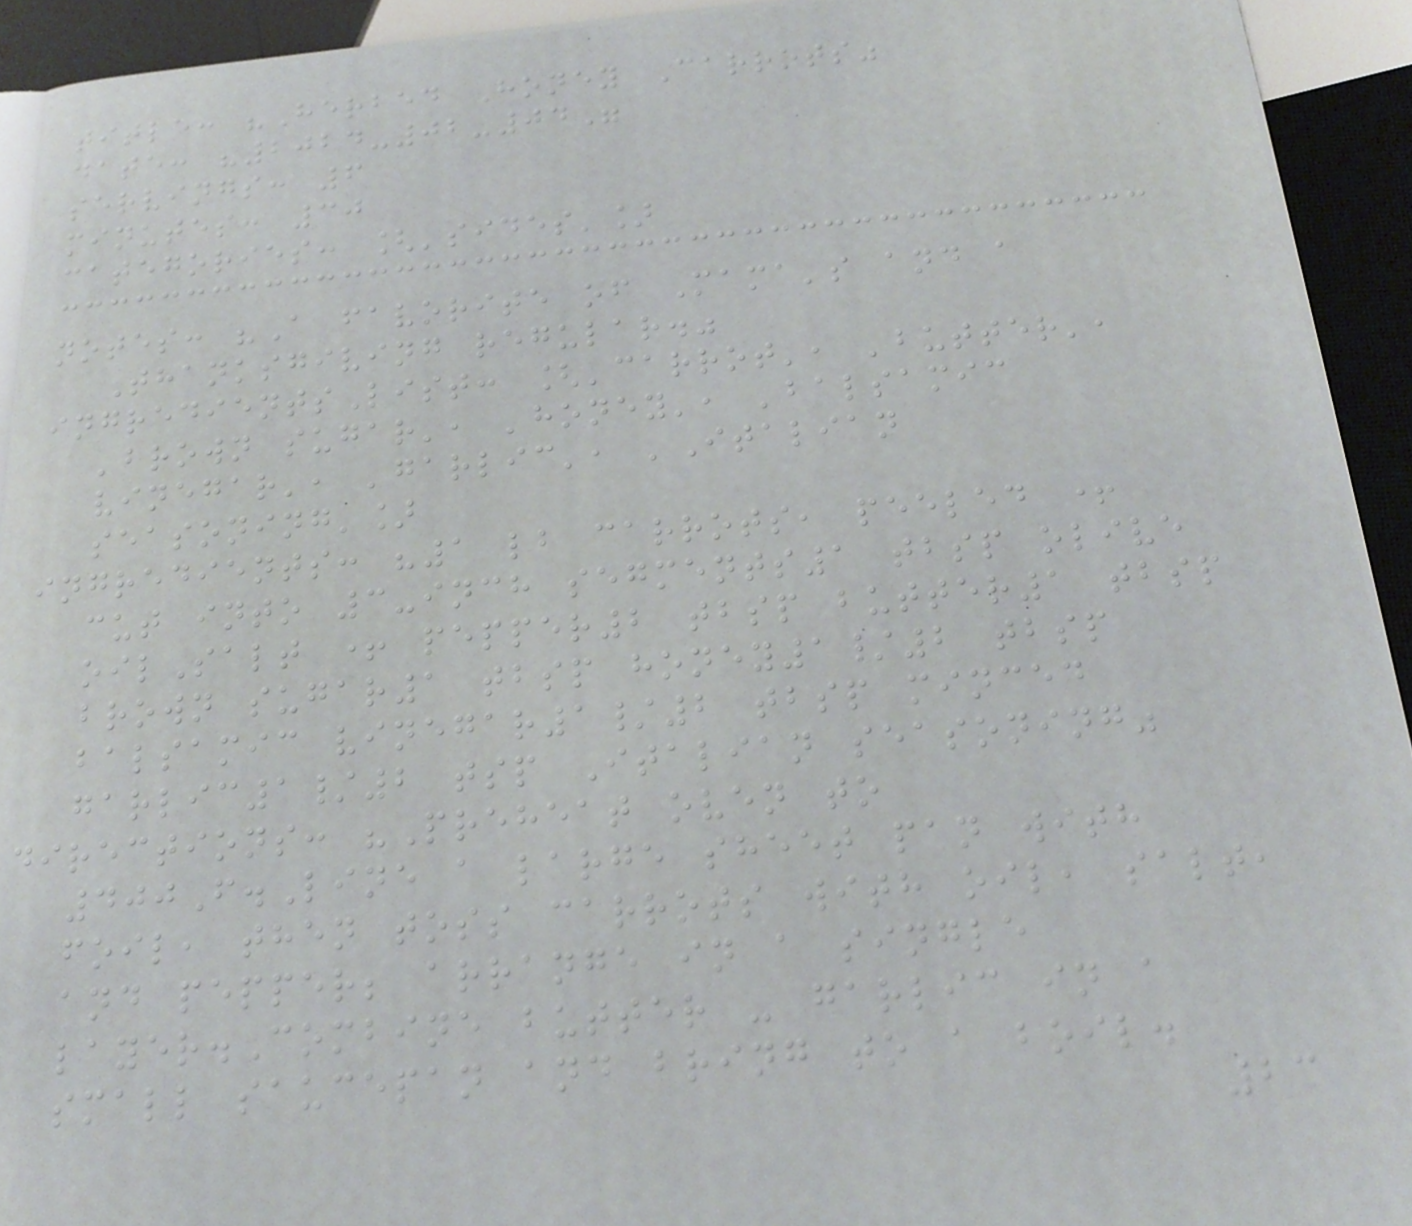title: "Herbed Honey Carrots"
date: "2024-02-04"
servings: 6
minutes: 30
categories: ['sides']
notes: "A favorite of Mama's and a
Thanksgiving regular."
ingredientsList: ['carrot', 'butter',
'brown sugar', 'honey', 'balsamic
vinegar', 'garlic', 'Italian
seasoning']
ingredients: "1 lb carrots, peeled +
cut into 3-inch segments1 tbsp olive
oilSalt + pepper2 tbsp butter1 tbsp
brown sugar1 tbsp honey1/2 tbsp
balsamic vinegar1/2 tbsp minced
garlic1/2 tsp Italian seasoning"
directions: "Preheat oven to
400F.Line a large sheet pan with
foil, then toss carrots with oil, salt,
and pepper; arrange in a single
layer.Combine butter - garlic in a
small saucepan and bring to a boil.
23
